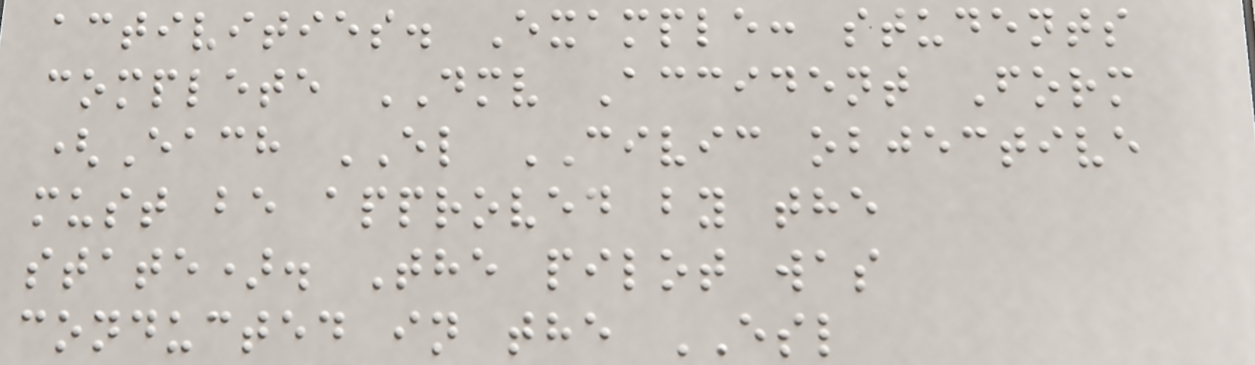activities. Example: students
complete DMV Accident Form
(Each EL CIVIC objective
must be approved by the
state). The pilot was
conducted in the ESL
